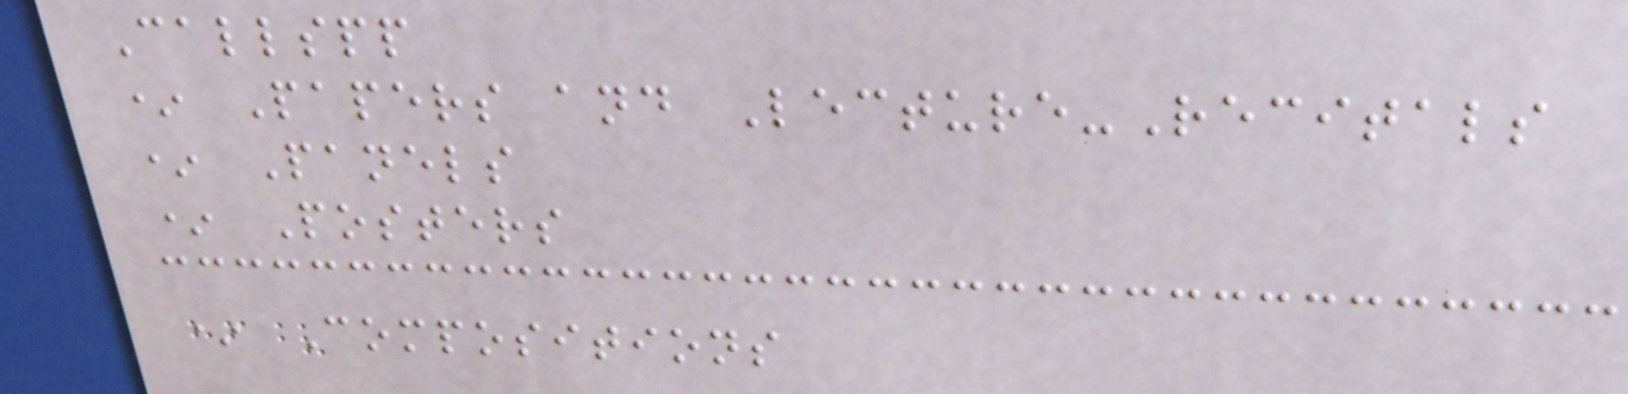Callspp
* Papers and Lecture-Recitals
* Panels
* Posters
* Compositions
